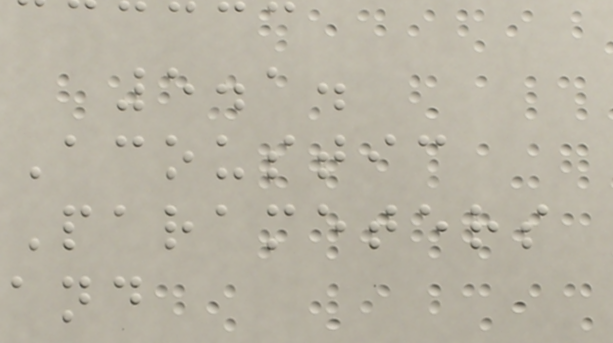5.1.
Acoustic
Parameters
and
